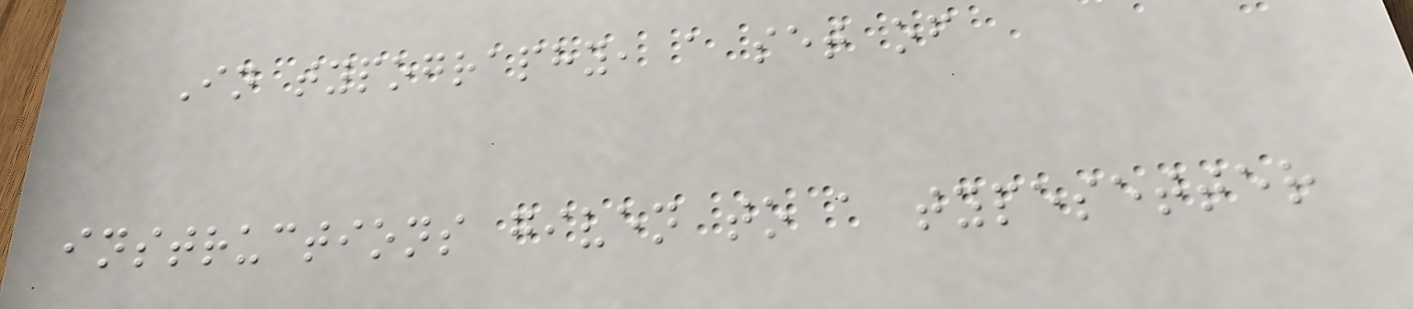In typography, a set of
instructions given to a typesetter
